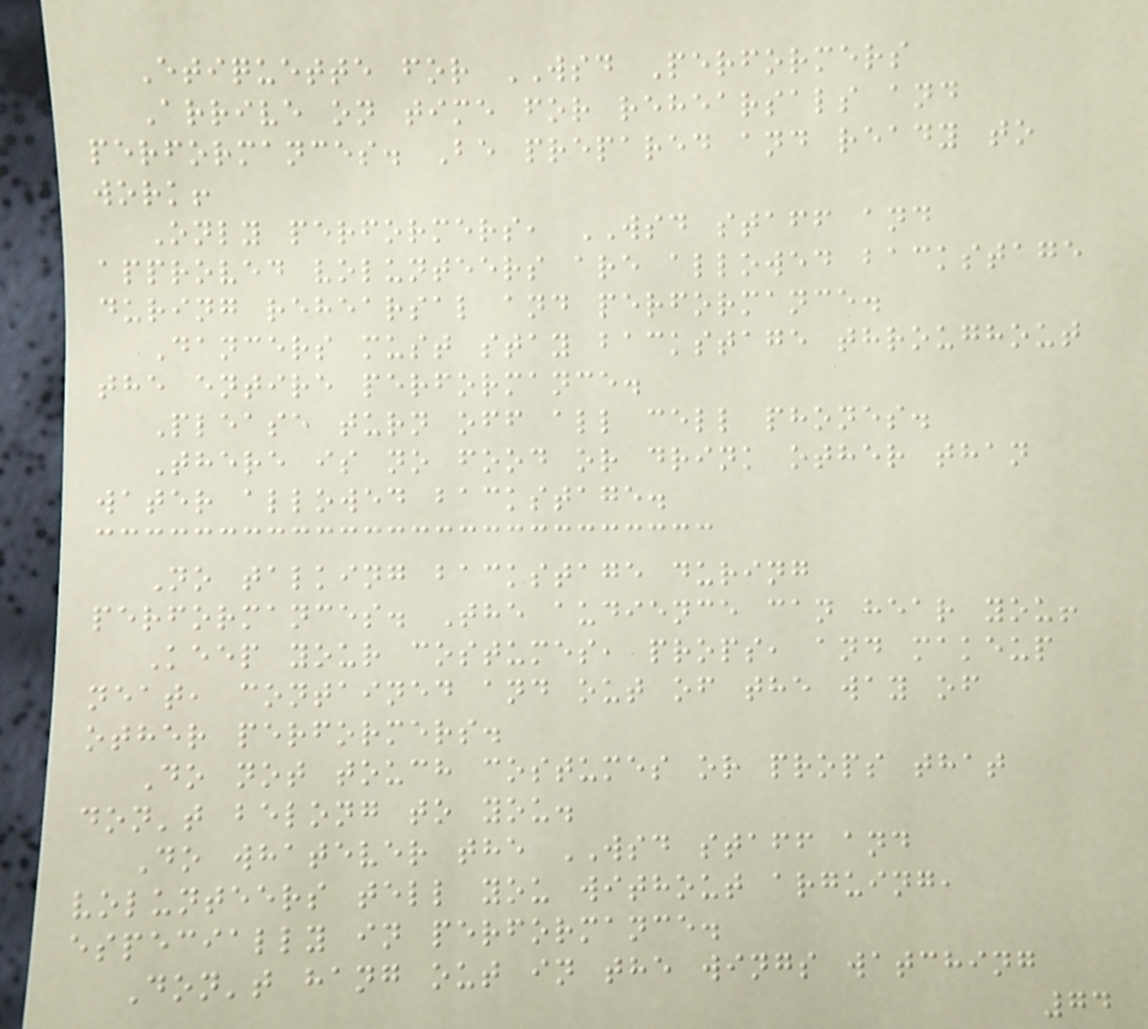Etiquette for WSD Performers
Arrive on time for rehearsals and
performances. Be prepared and ready to
work!
Only performers, WSD staff and
approved volunteers are allowed backstage
during rehearsal and performance.
Dancers must stay backstage throughout
the entire performance.
Please turn off all cell phones.
There is no food or drink other than
water allowed backstage.
No talking backstage during
performances. The audience can hear you!
Keep your costumes, props, and makeup
neat, contained and out of the way of
other performers.
Do not touch costumes or props that
don't belong to you.
Do whatever the WSD staff and
volunteers tell you without arguing,
especially in performance.
Don't hang out in the wings watching
74
